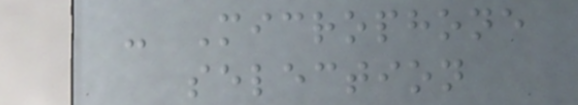- Microphone
selection
